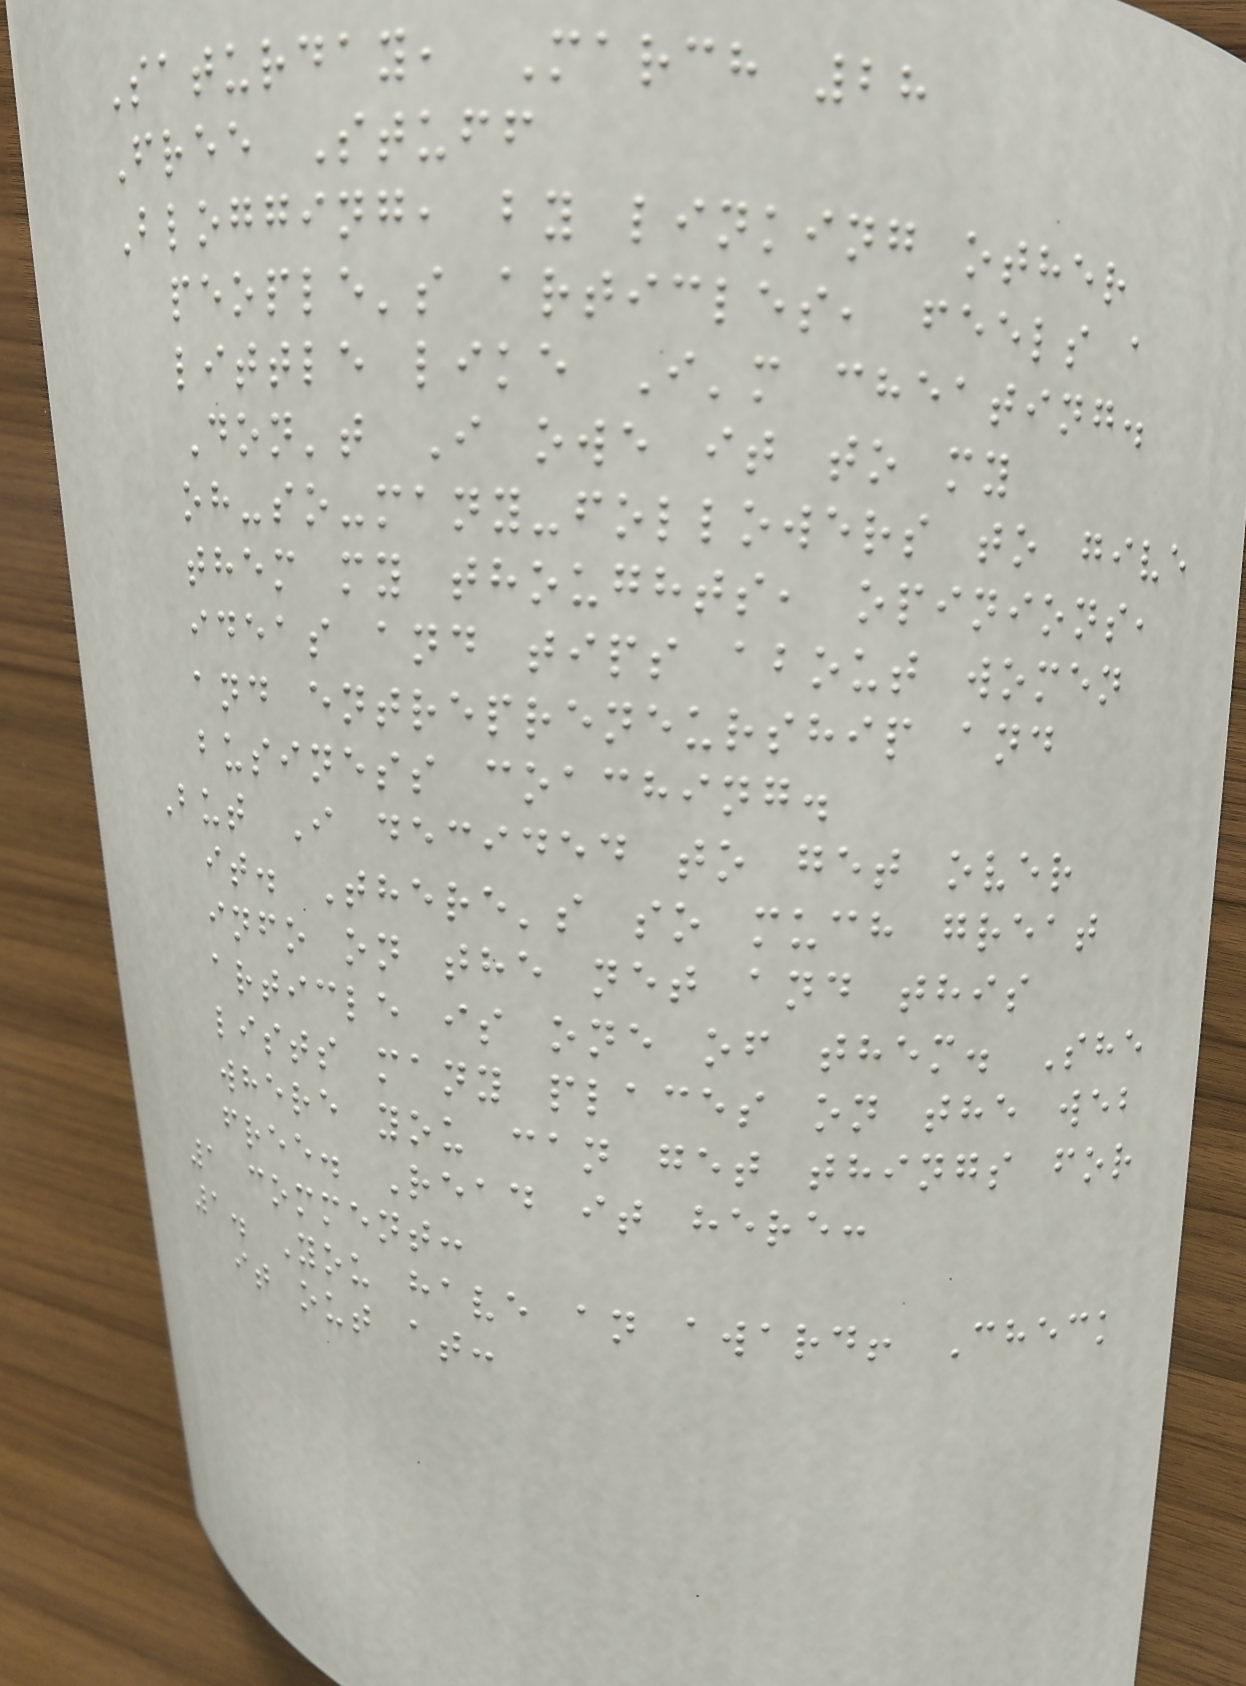Saturday, March 28
Free Stuff
Blogging, by linking other
people's articles, feels a
little like I'm cheating.
Don't I owe it to my
oh-so-many-followers to give
them my thoughts, opinions,
ideas and tips about women
and entrepreneurship and
business coaching.
But I decided to get over
it. There's so much great
info on the net and this
article is one of them. She
lists many places on the web
where you can get things for
free. Read it here:
1 comment:
1. You have an award! Check
it out at:
